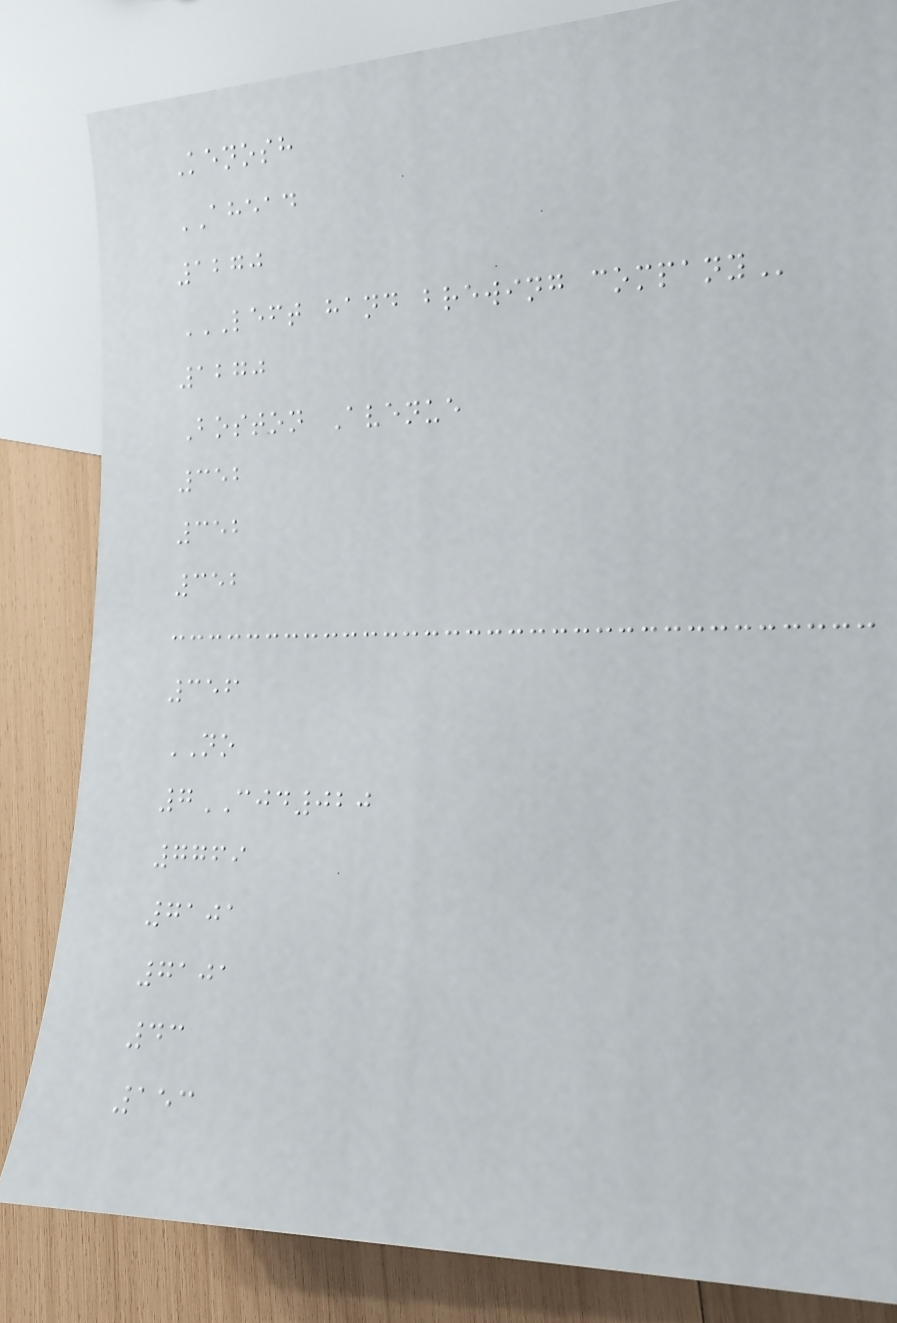Kenosh
AHEAD
1270
LEFT HAND BREWING COMPANY
1270
Boston Avenue
352
352
352
356
NO
7CJD020
7769
7101
7101
43
153
